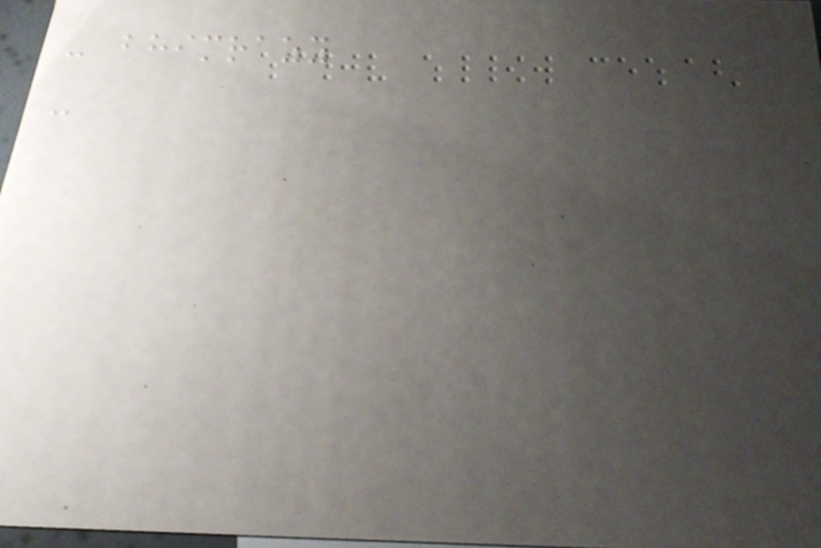- bhimrazy
-
